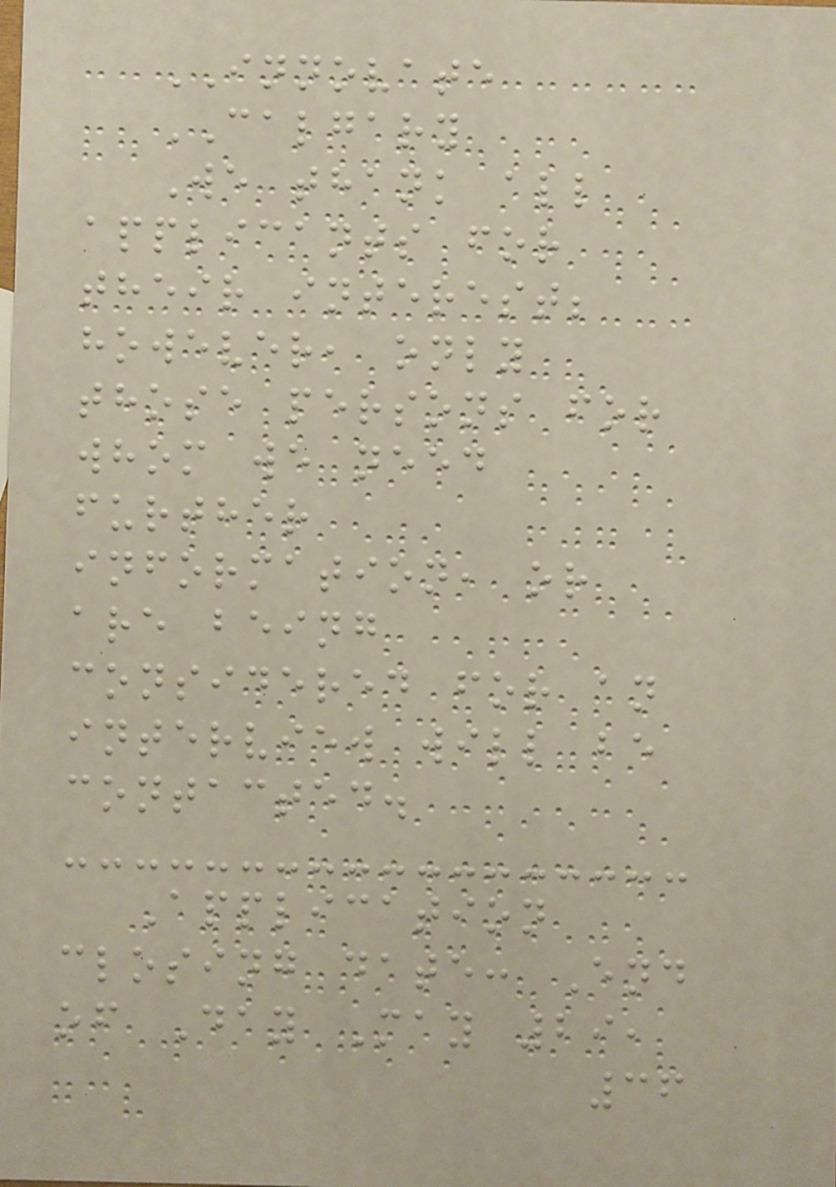INNOVATE
CALGARY
We thank all
applicants for
their interest;
however, only
those persons for
whom we need
further
information, or
are being
considered for an
interview will be
contacted.
Application
closing date: End
of Day May 29,
36
